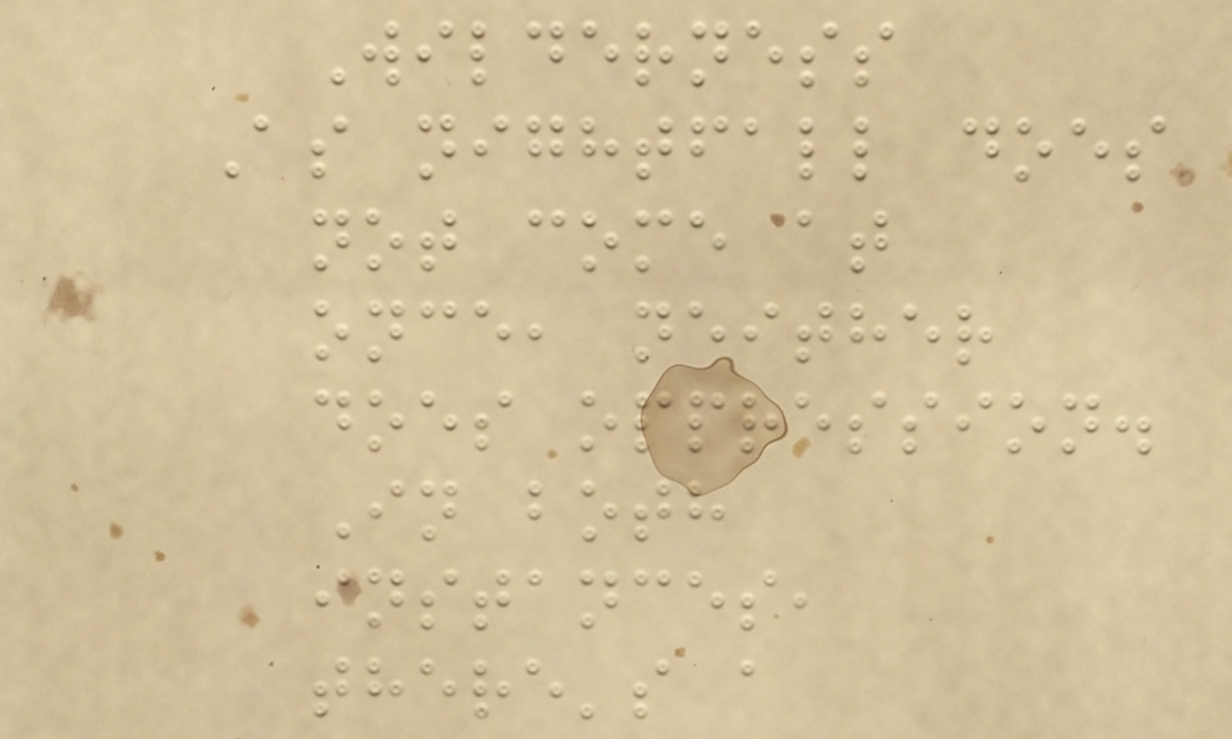Wilderness
As nightfall does
not come at
once, neither
does oppression.
In both
instances,
there's a
